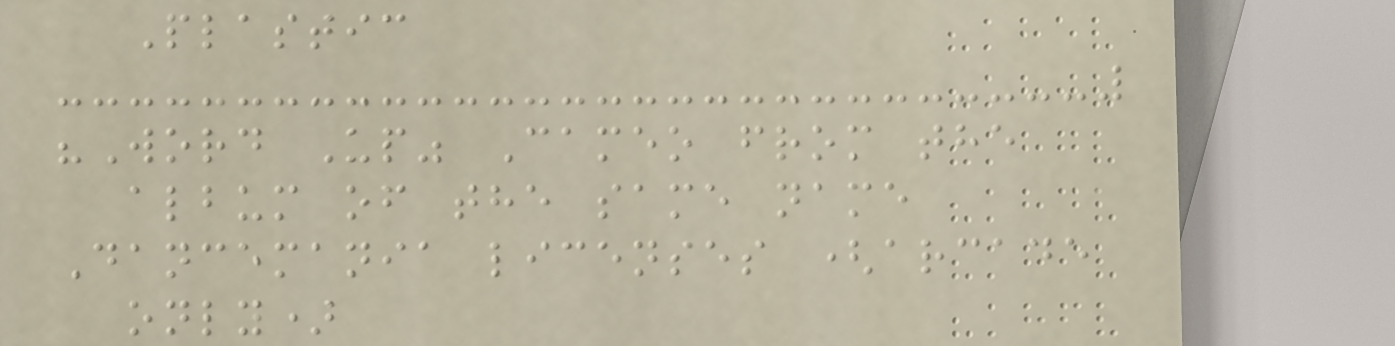Plastic
"Word Up" Cameo from the
album of the same name
Dancemania licenses (arcade
only)
